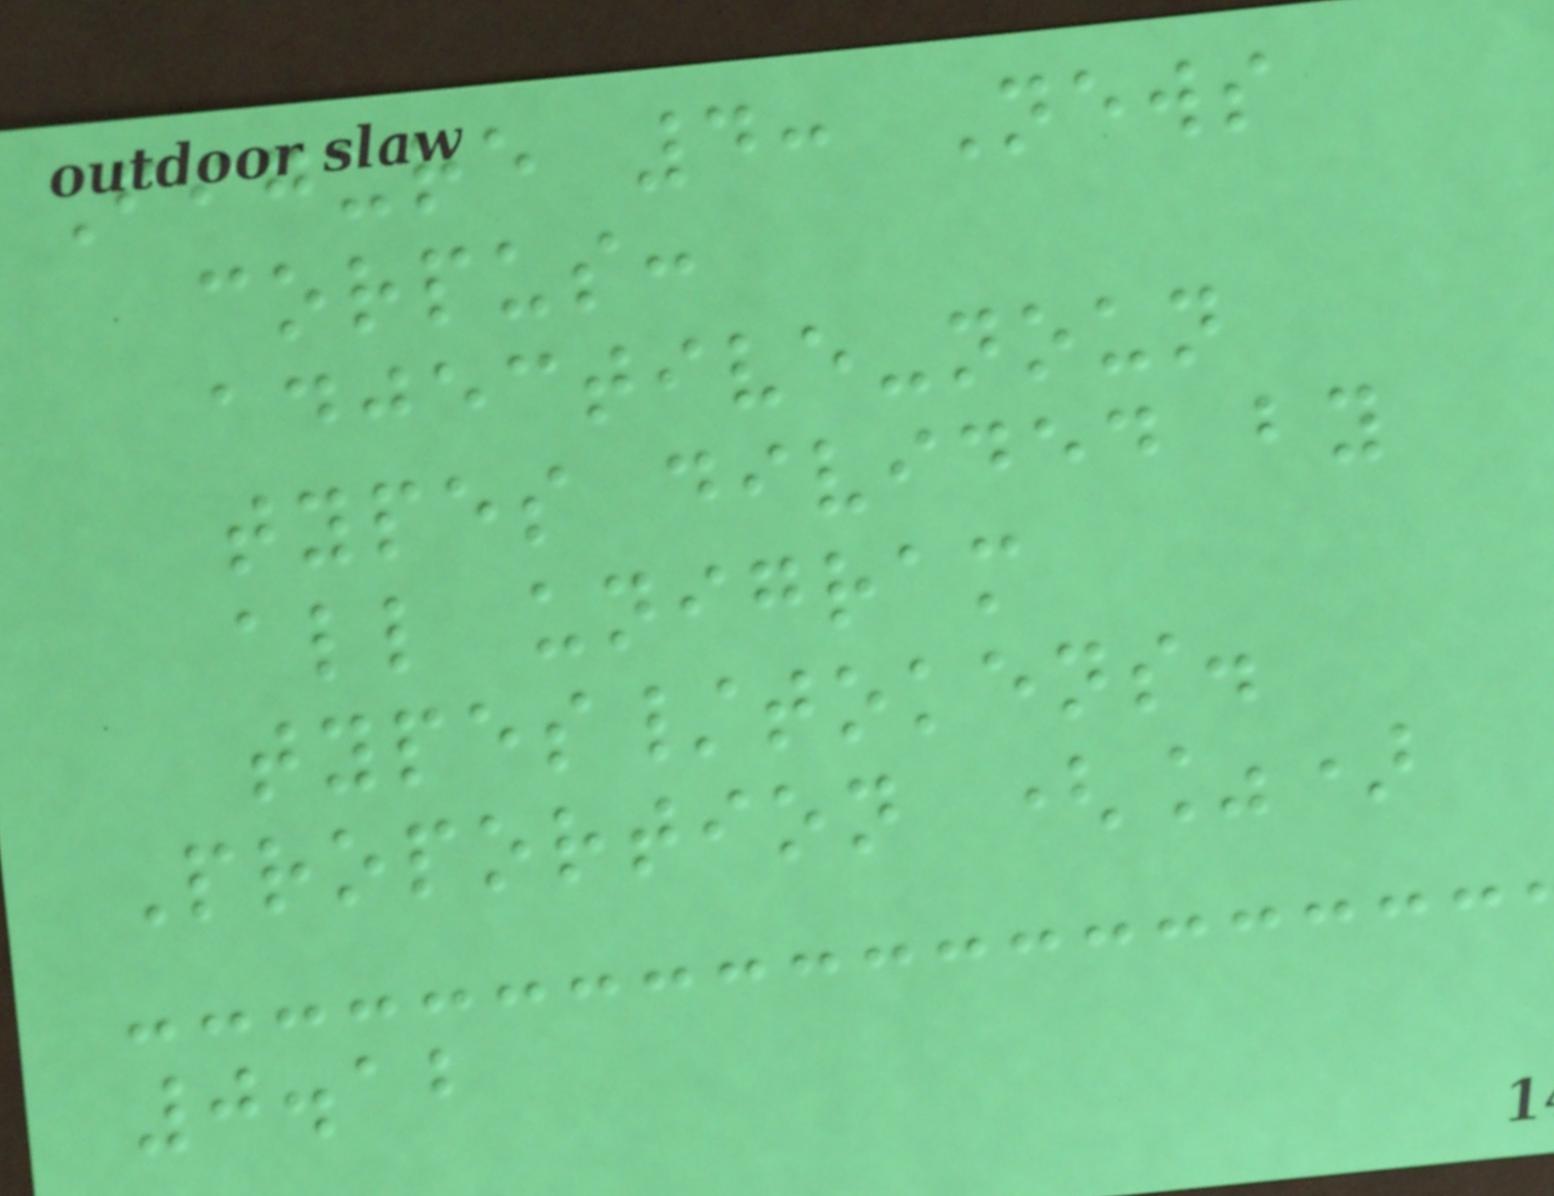Figure 4: News
corpus:
adjective-noun
types divided by
all unigram
types/tokens.
Proportion (%)
0.12
